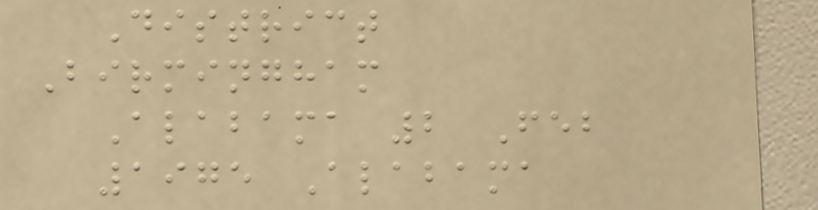District
Birmingham
Alabama 2 Feb
1975 Alabama
